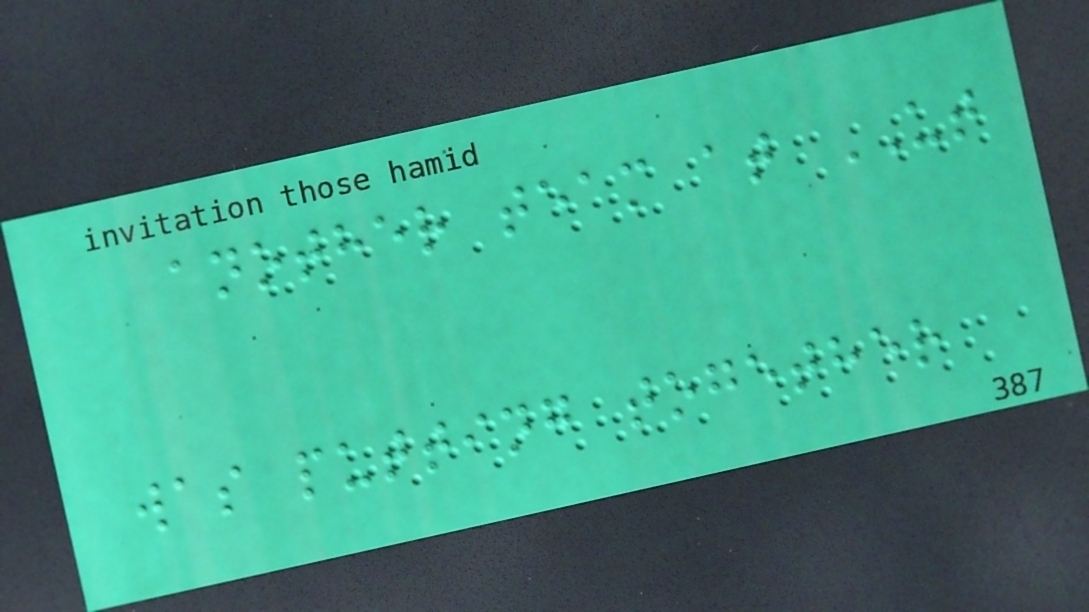another team at UT
was putting together
